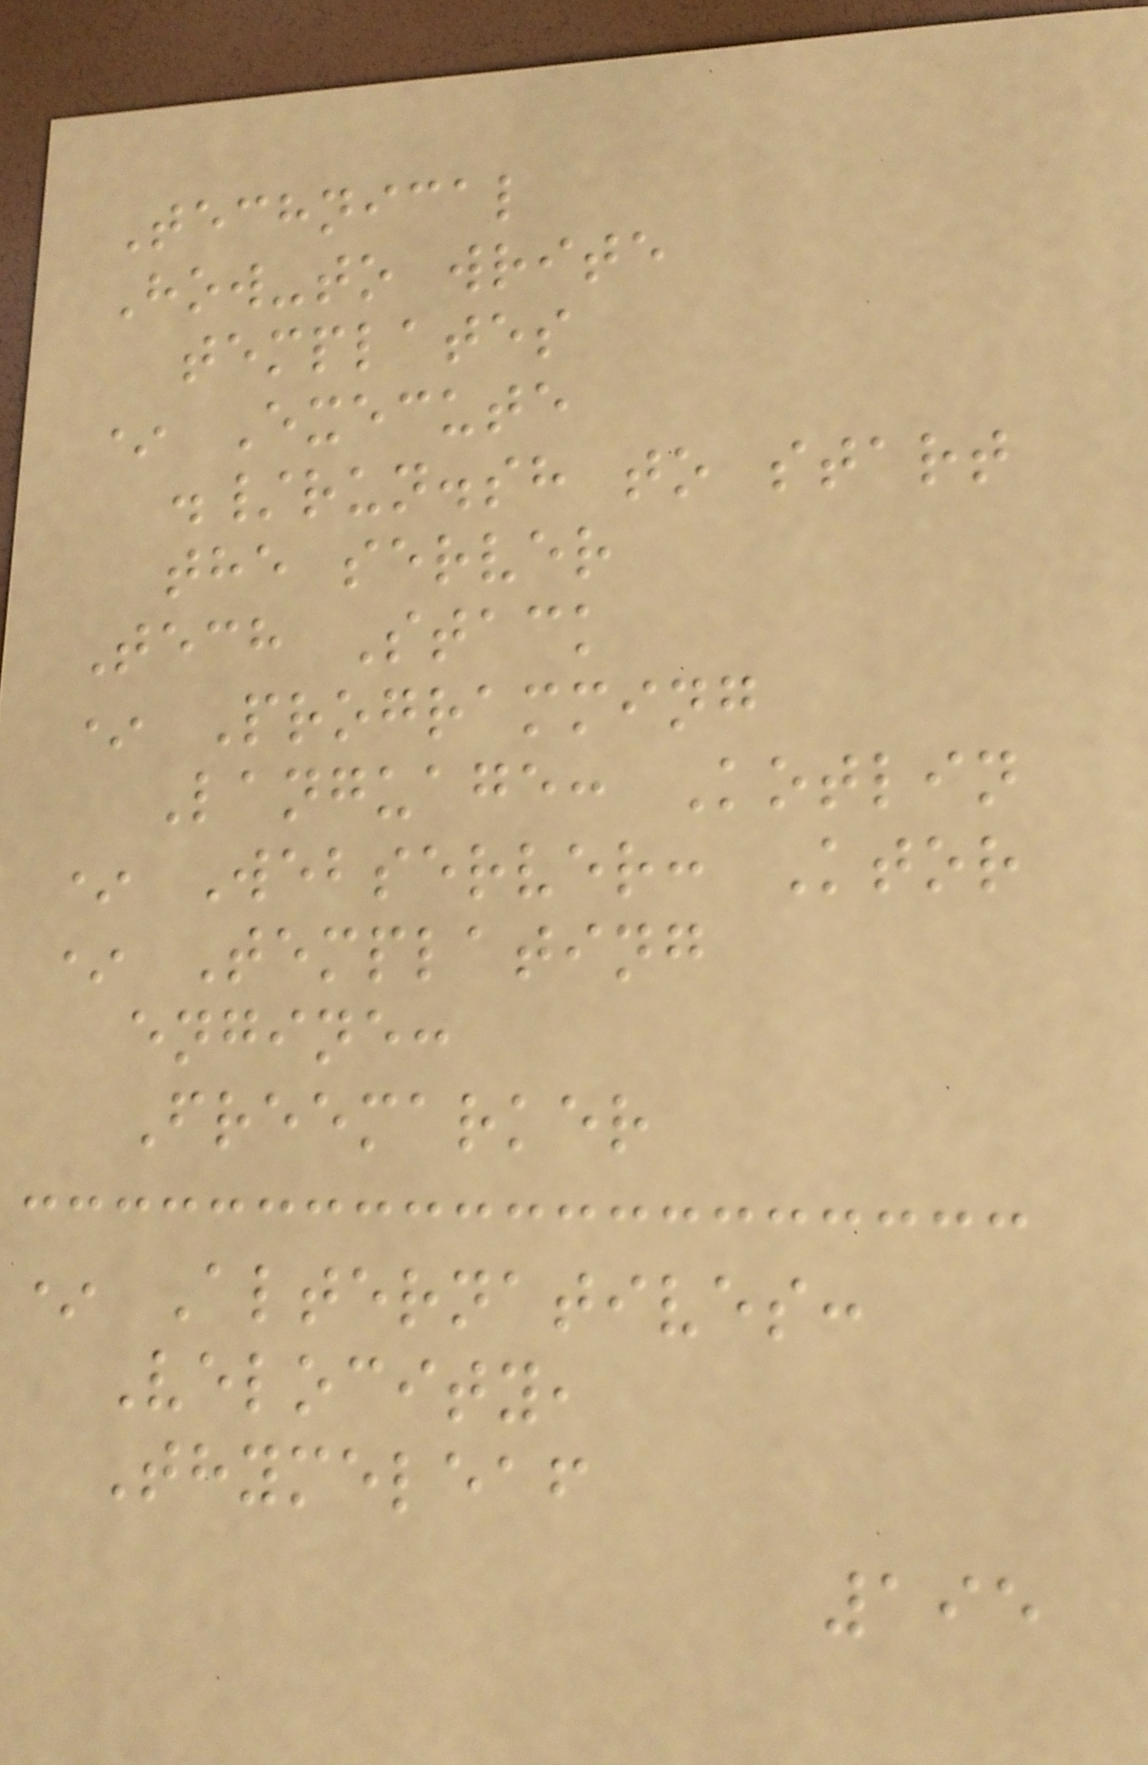Technical
How-to write
templates
* Execute
./run.sh to start
the server
Tech Stack
* Programming
Language: Kotlin
* Webserver: Ktor
* Templating
engine:
Freemarker
* Alternatives:
Velocity,
Thymeleaf
195
